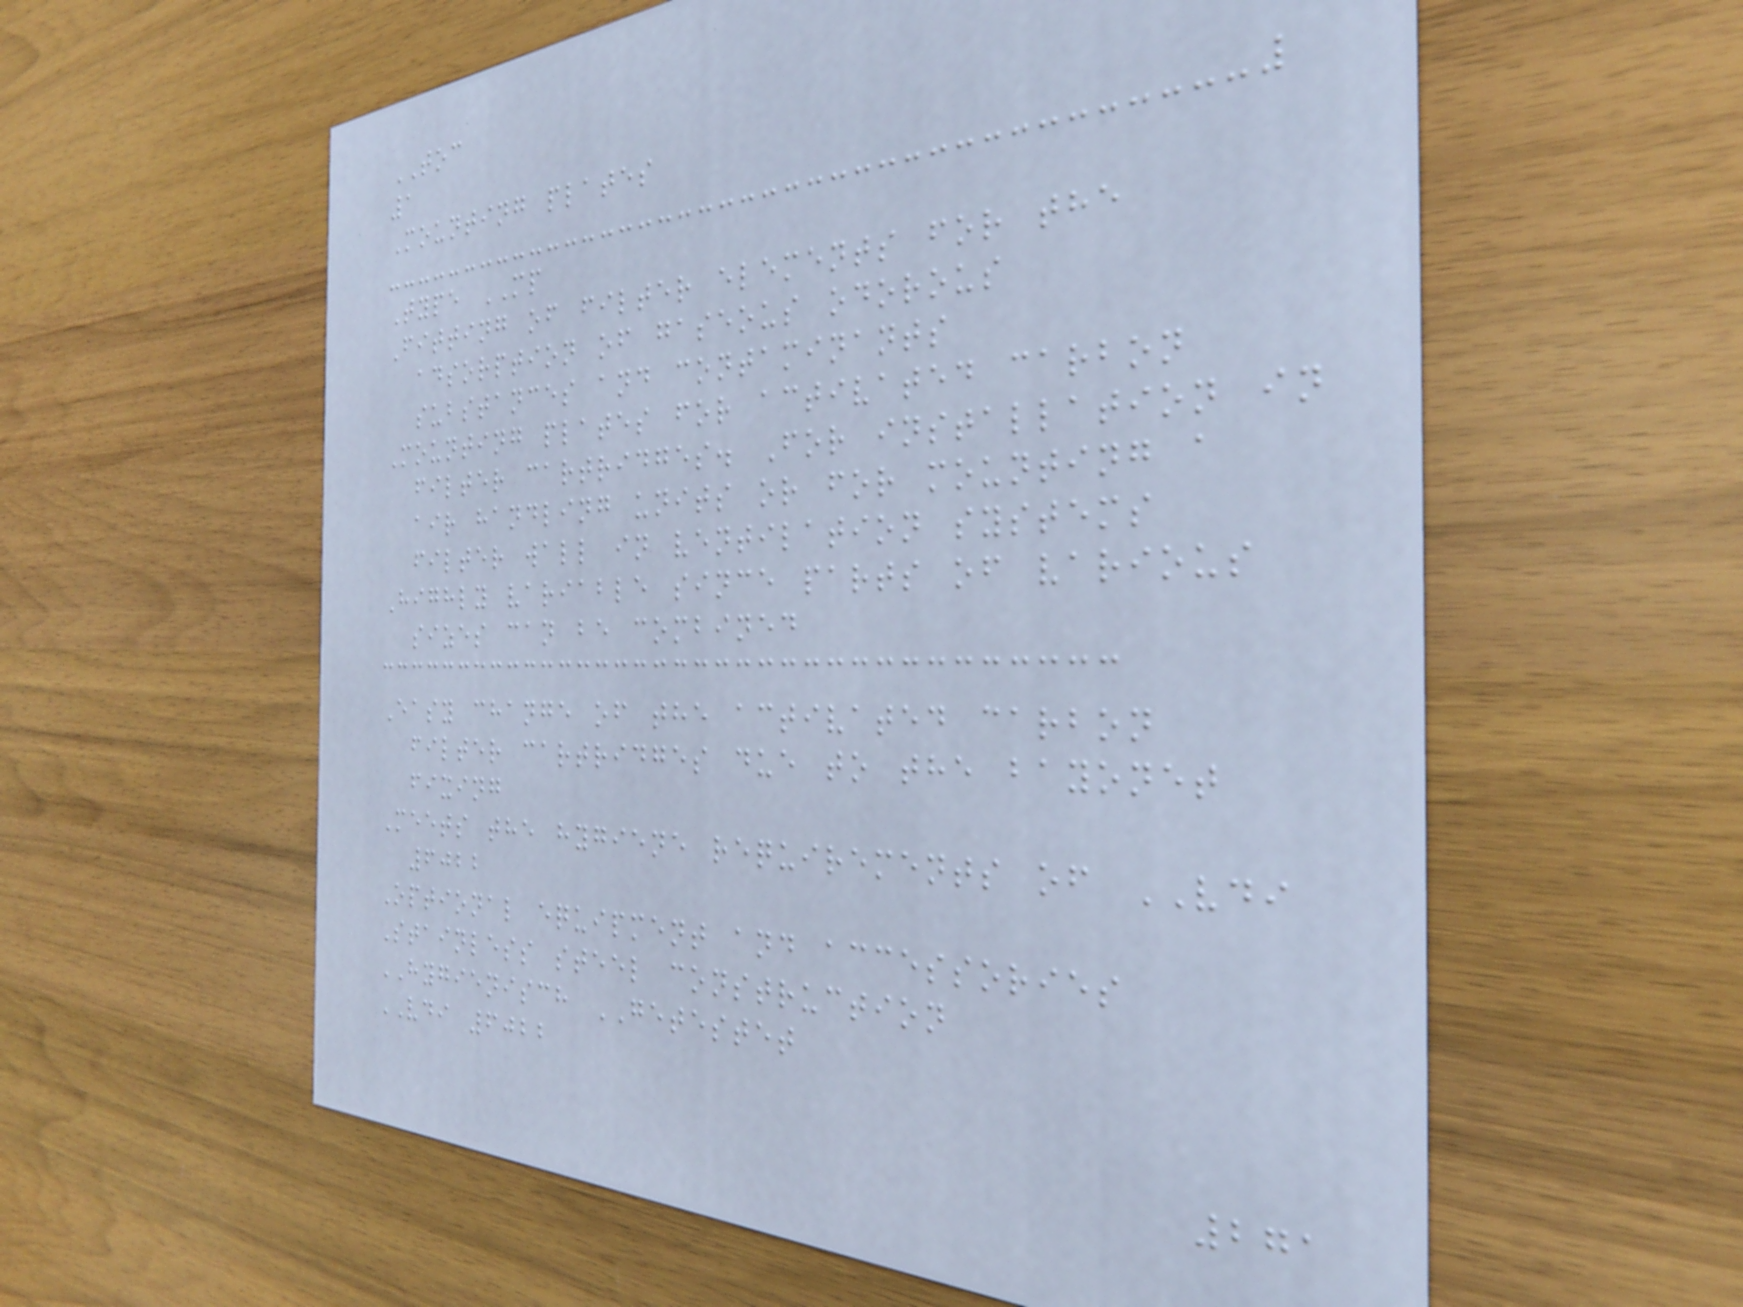TOC
1
Mounting plates
Type MP
Fitting of filter elements for the
adsorption of gaseous odorous
substances and contaminants
Mounting plates for activated carbon
filter cartridges. For installation in
air handling units or for mounting a
filter wall in ventilation systems
Highly variable since parts of various
sizes can be combined
Easy change of the activated carbon
filter cartridges due to the bayonet
fixing
Meets the hygiene requirements of VDI
6022
Optional equipment and accessories
Stainless steel construction
HYGIENISCH GETESTET
VDI 6022
271
